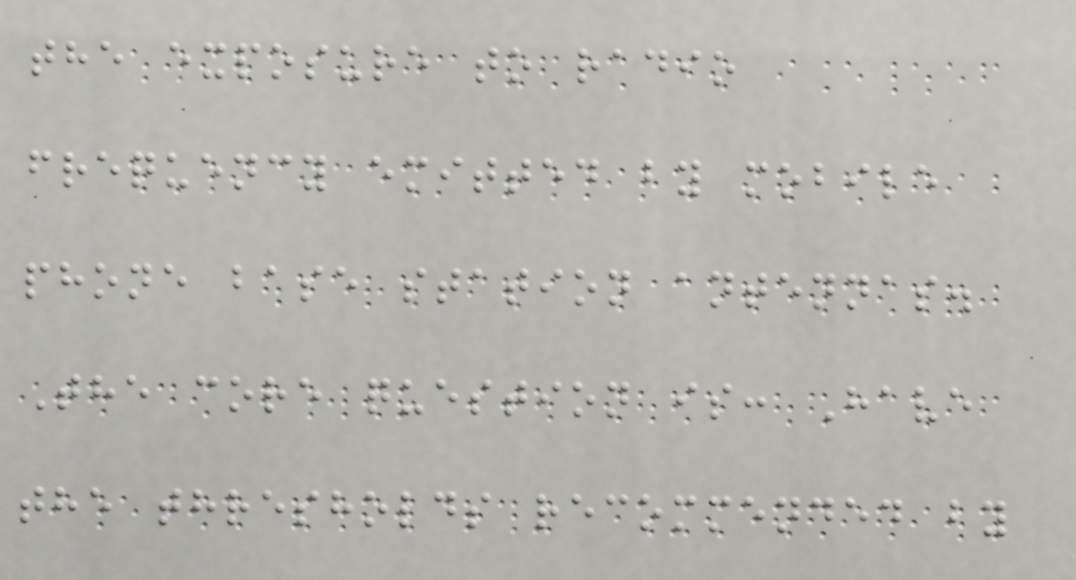the exposure to radio
frequency emitted by mobile
phone base station antennas.
The core question is: Have
the thresholds recommended by
